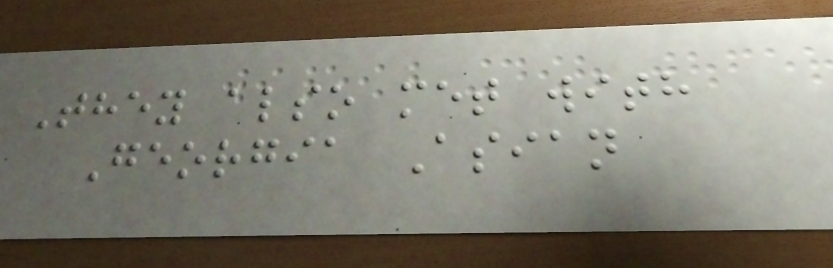They also met with
Georgia Asian
